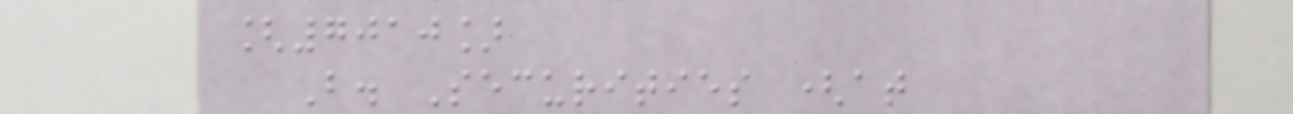[7010]
B. Securities (at
